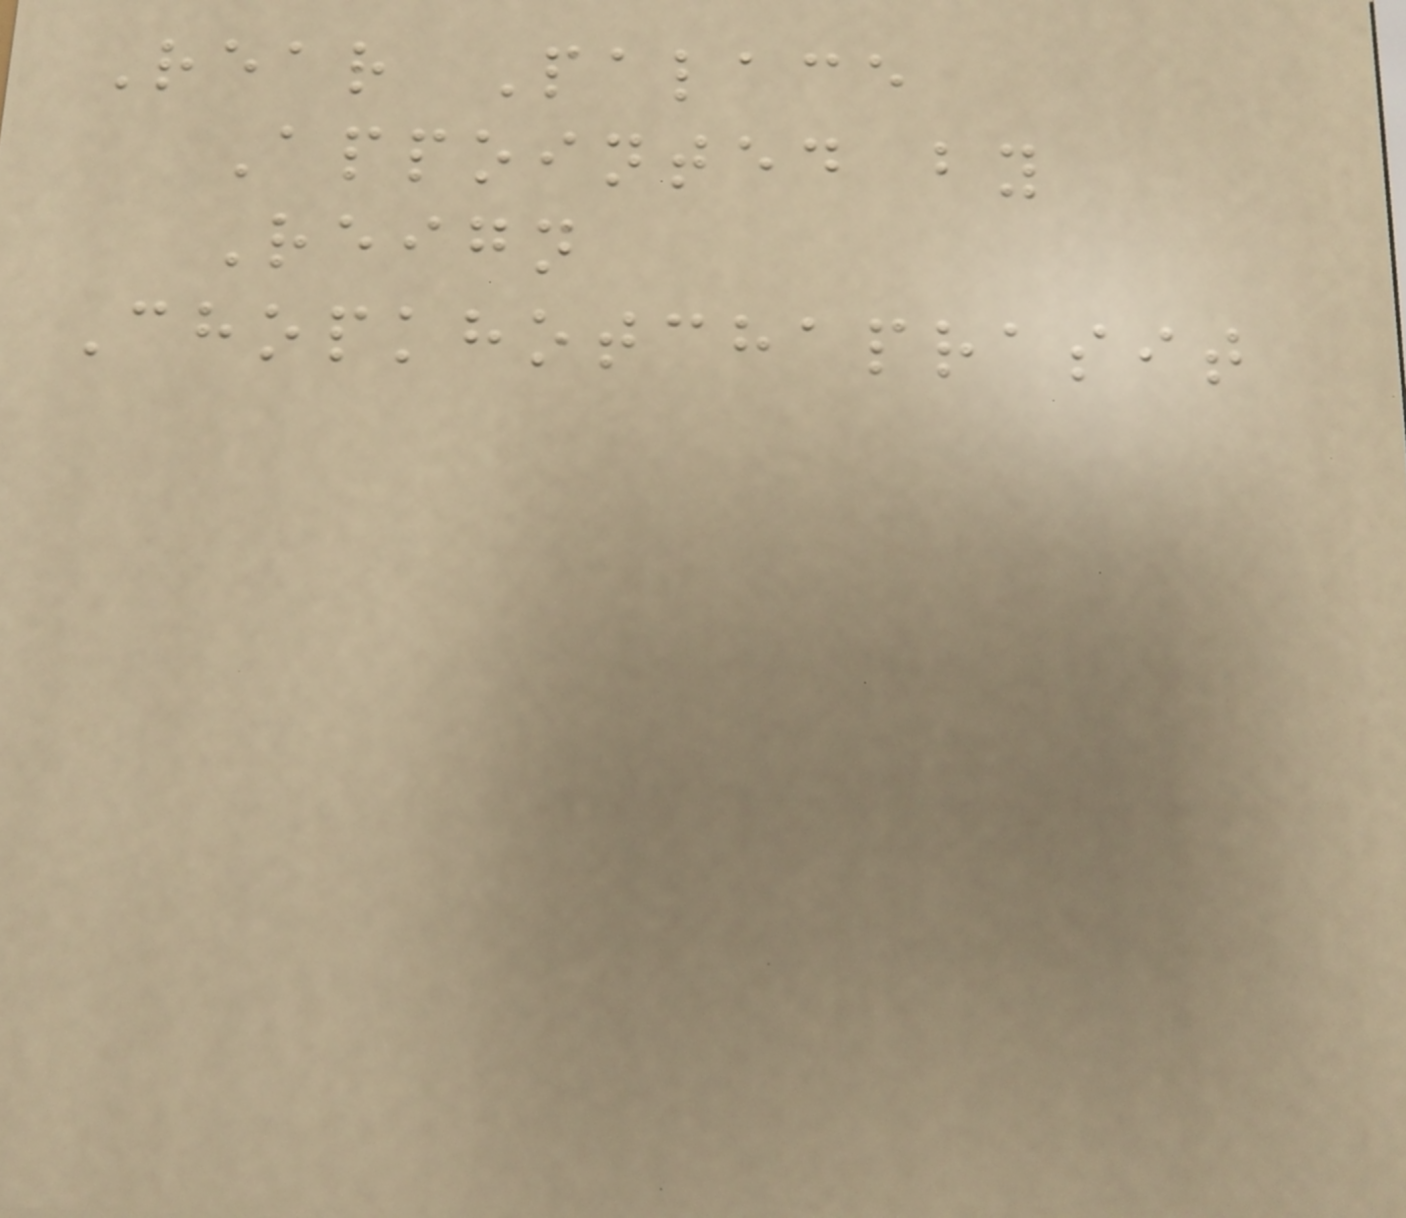Rear Palace
Appointed by
Reign
Chopkhotchaprasit
